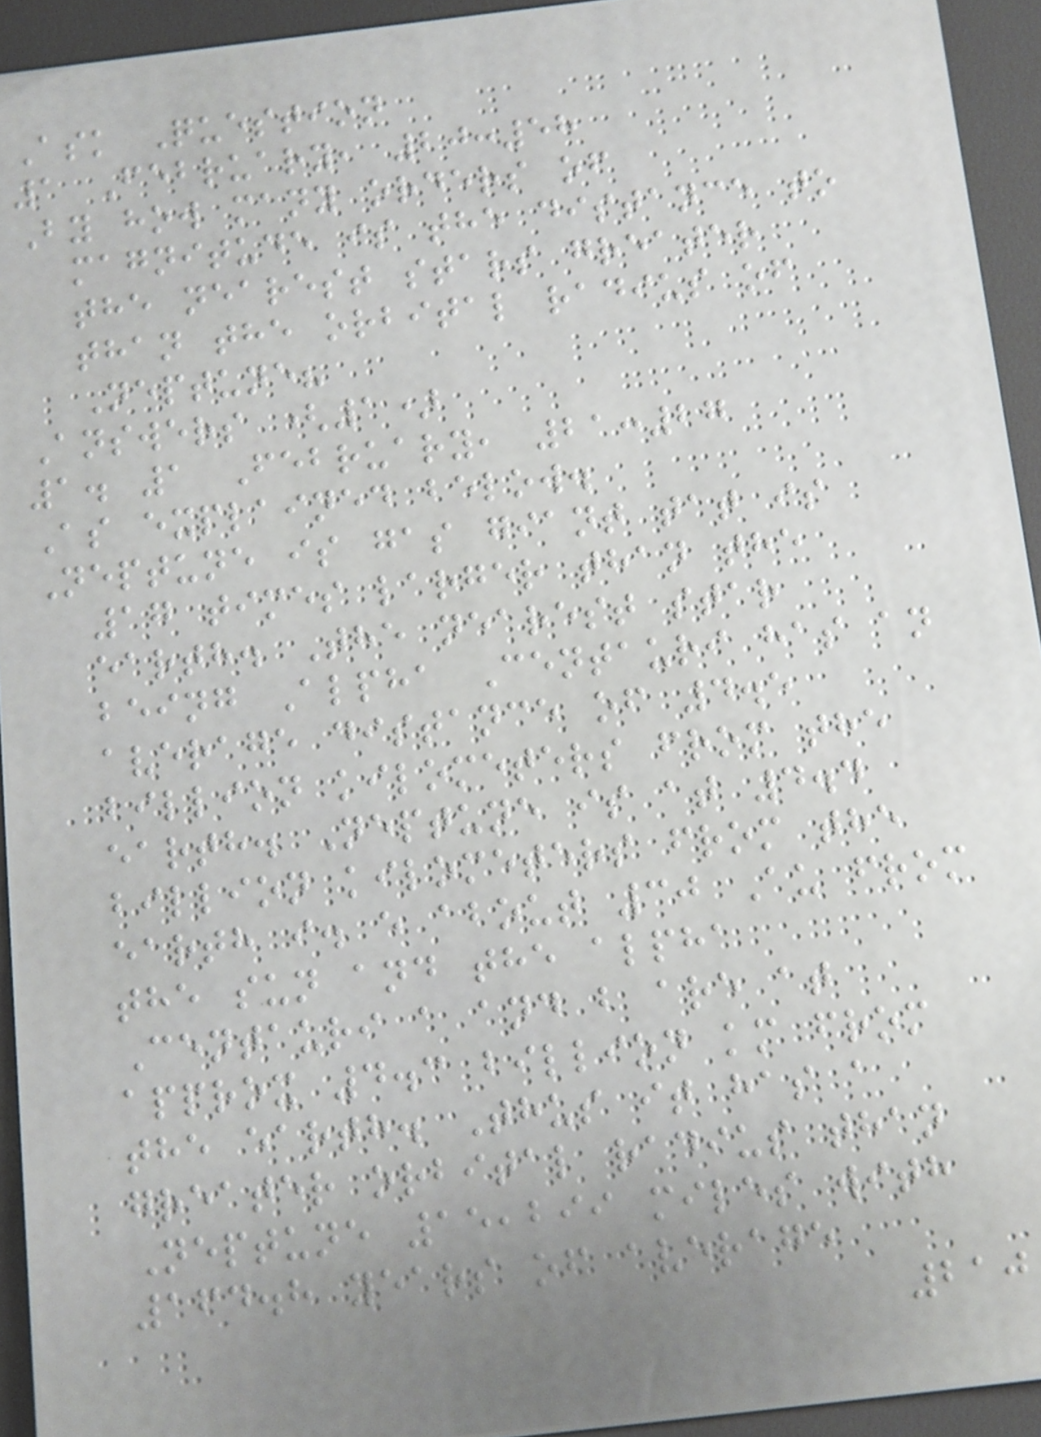Ask Question
1 February, 20:58
By how many orders of
magnitude is the distance to
the nearest stars greater
than the orbital radius of
Neptune?
Answers (1)
1. 1 February, 21:27
As explained below.
Neptune is gas giant tat is
17 times larger than the
earth. The nearest star
being Alpha Centauri has an
average distance of 4.5
billion kilometers from the
earth. Neptune is at 4.4
billion kilometers from the
earth i. e about 30 Au from
the sun and the alpha
Centauri a and b are at
approx 4.3 billion km from
the earth. Thus it has a
greater orbital radius than
Neptune 15,299 miles with
164.8 years of average
210
